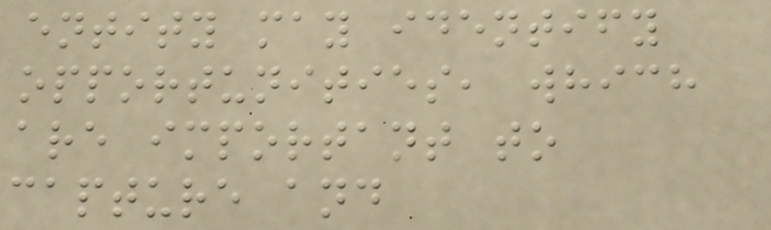entity may identify
opportunities, which
are important to
capture and
